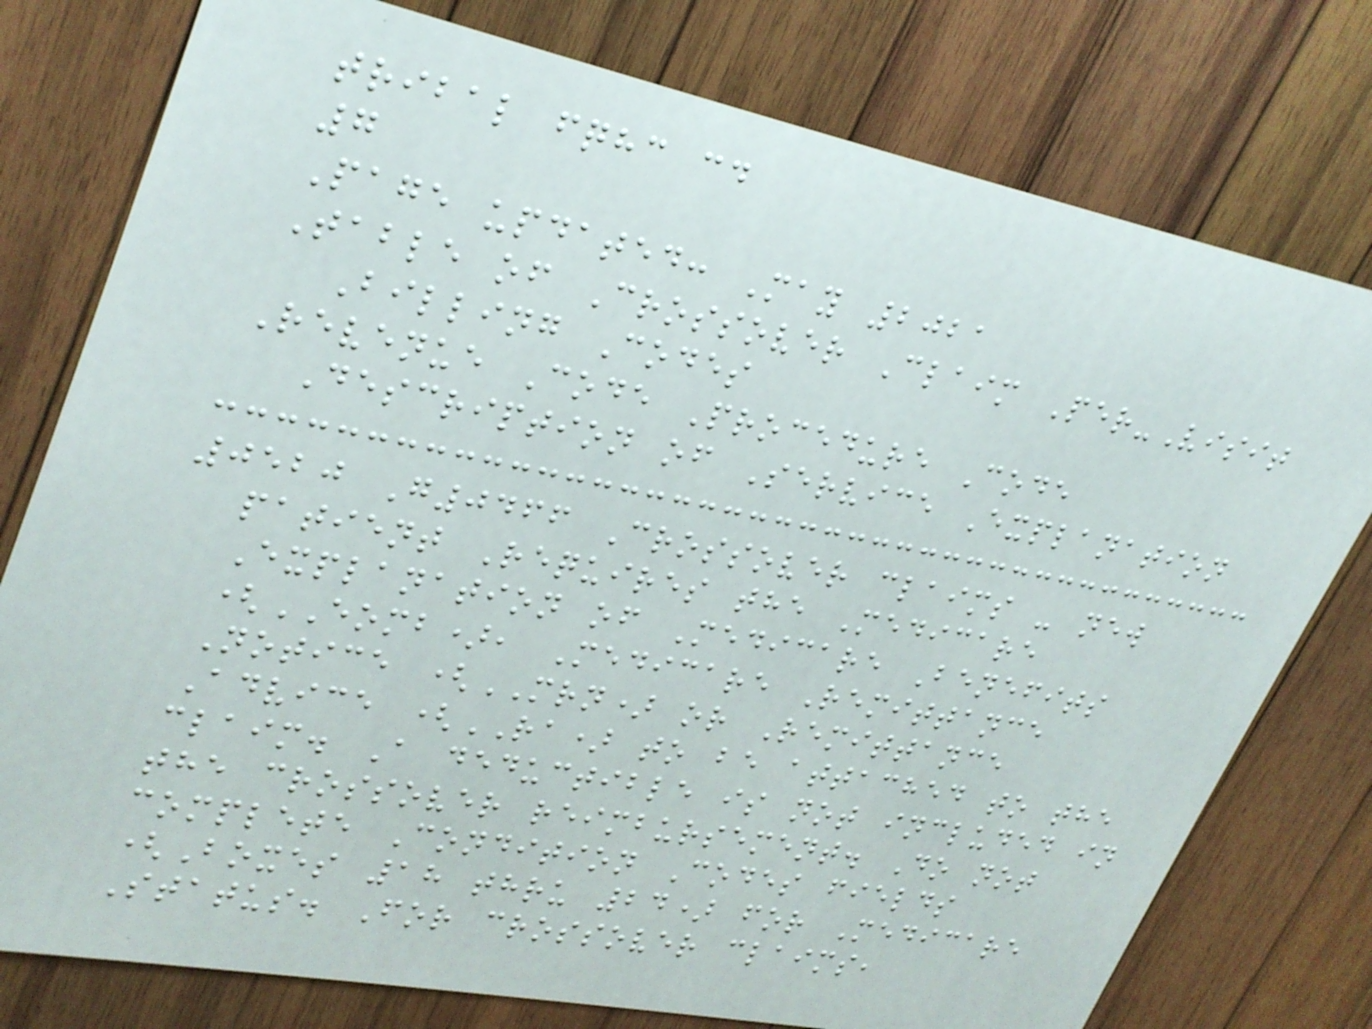tribal fqhc cd
7
Page updated: May 2021
Table of Crossover Claim Per-Visit
Billing Codes
Revenue Code Procedure Code
Description of Service Explanation
0520 G0466 Crossover claims - new
patient Requires the Medicare
Explanation of Medicare Benefits
(EOMB), Medicare Remittance
Notice (MRN) or Remittance
Advice (RA) to be attached to the
claim. A deductible is not included in
the crossover reimbursement. Do not
complete Condition Codes fields
(Boxes 18 thru 24) for Medicare
Status. For crossover claims,
